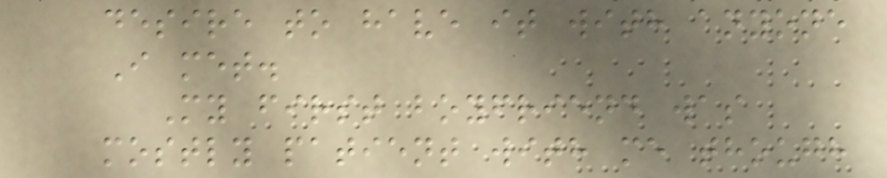desire to have it with anyone
I met.
My first boyfriend was
mostly patient with me though
